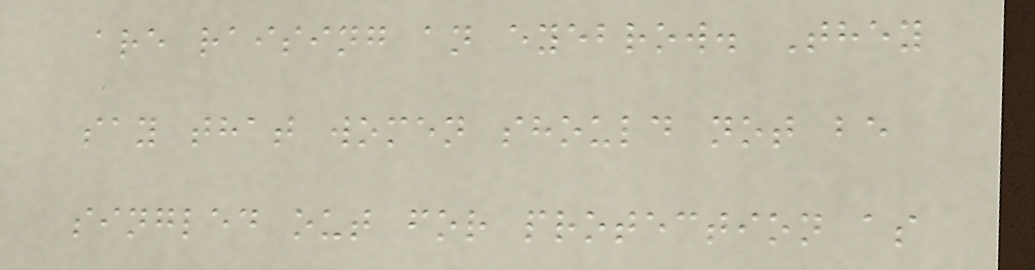are raising an eyebrow. They
say that women should not be
singled out for protection as
